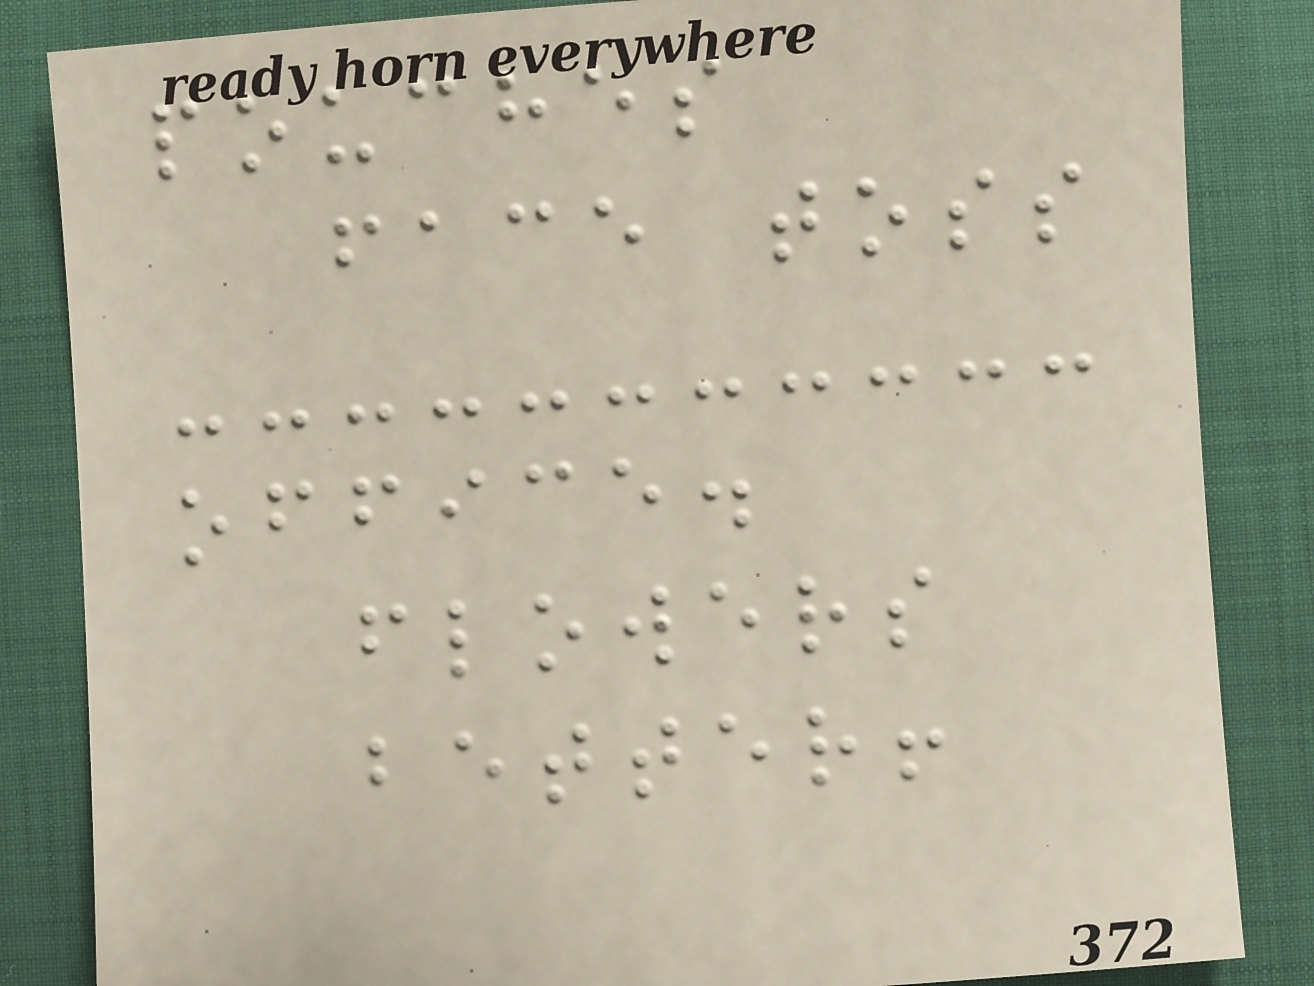pouches
face toss
office.
flowers
better!
